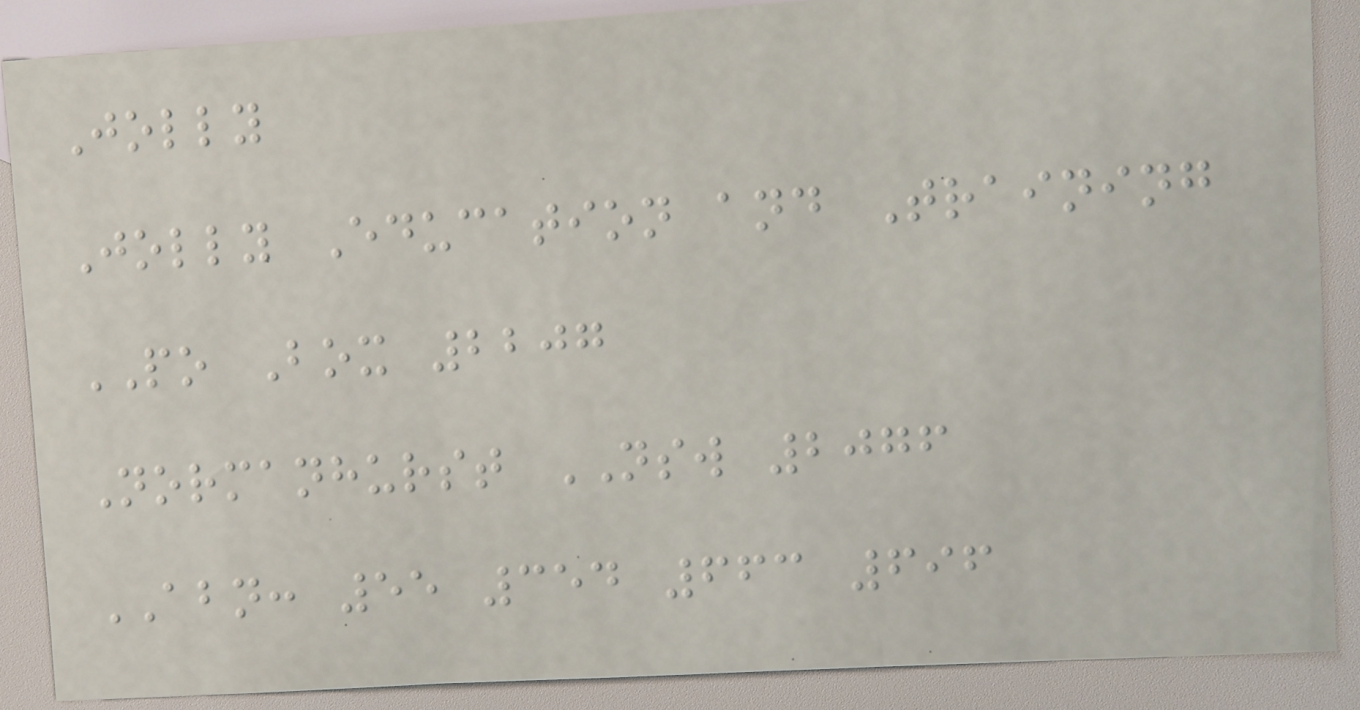Jolly
Jolly Education and Training
PO Box 2207
Normanhurst NSW 2076
ABN: 55 354 663 696
